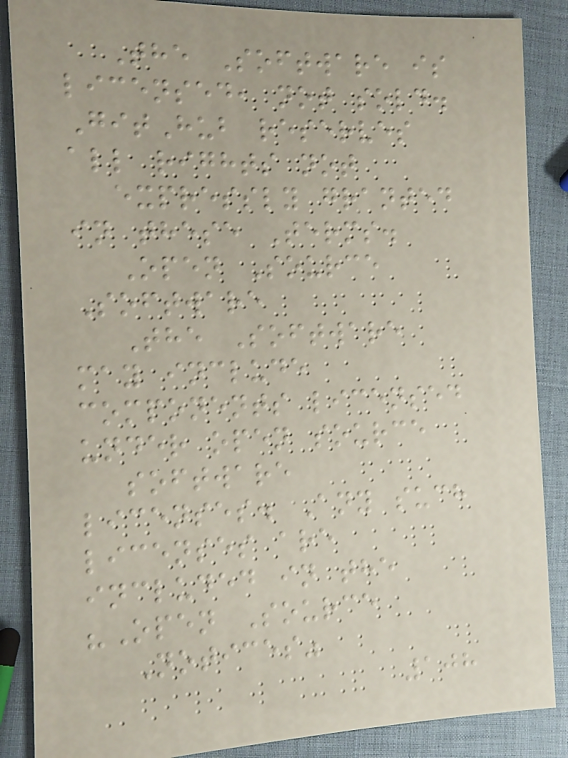The Software is
licensed, not sold.
GitHub reserves
all rights not
expressly granted
in these Terms.
Open Source
Software
The Software
may include
components licensed
under open source
software
licenses. Any such
licenses are
included in the
"Open Source
Notices"
108
